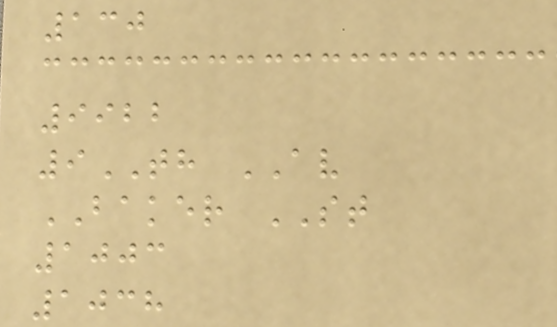130
9922
9TH AV
BAKER ST
1003
1038
